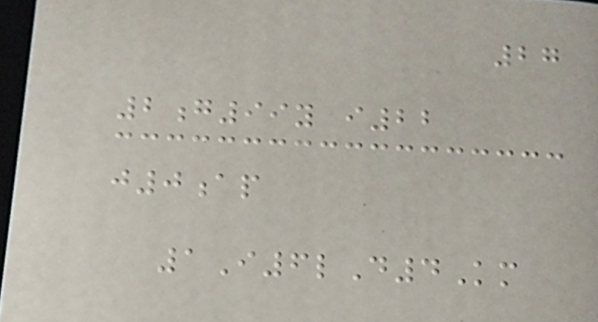27
2g99y i22
j0ap
1I6lD4Km
